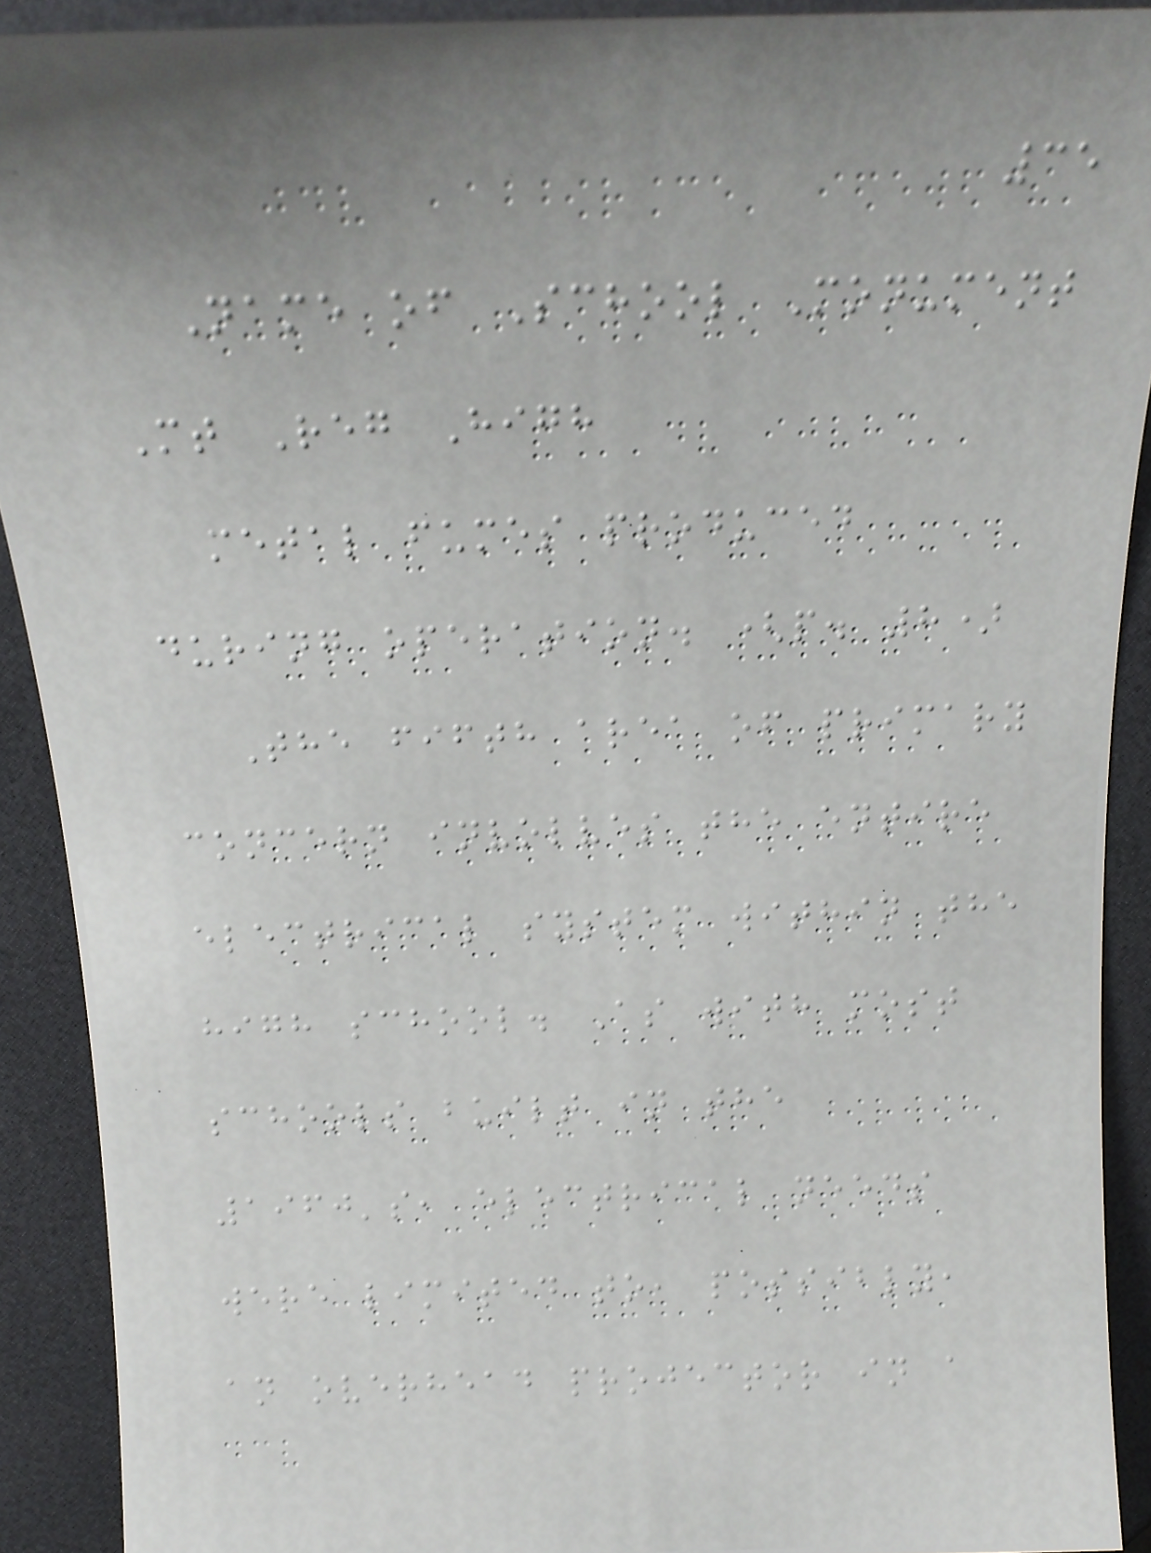35
Name of School Monument
Mt Reg High
metal fumes produced
during operation. (p. 8)
The fifth area of primary
concern involves the entire
electrical system within the
high school. As with most
schools built in the
1960's, electrical needs
were limited to, possibly,
an overhead projector in a
